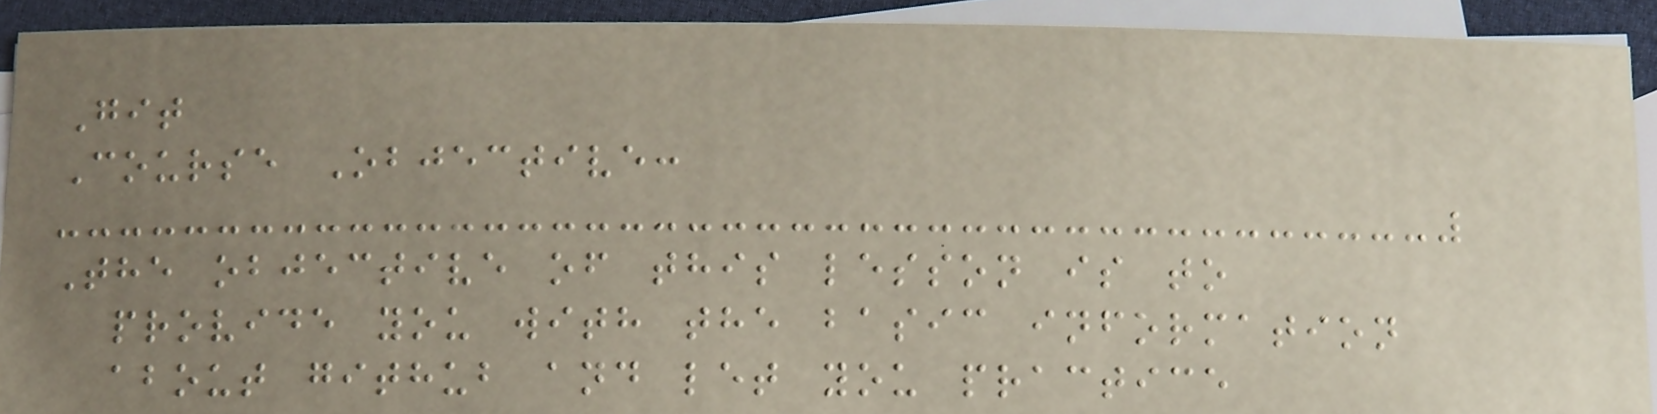Git
Course Objective:
The objective of this lesson is to
provide you with the basic information
about github and let you practice
